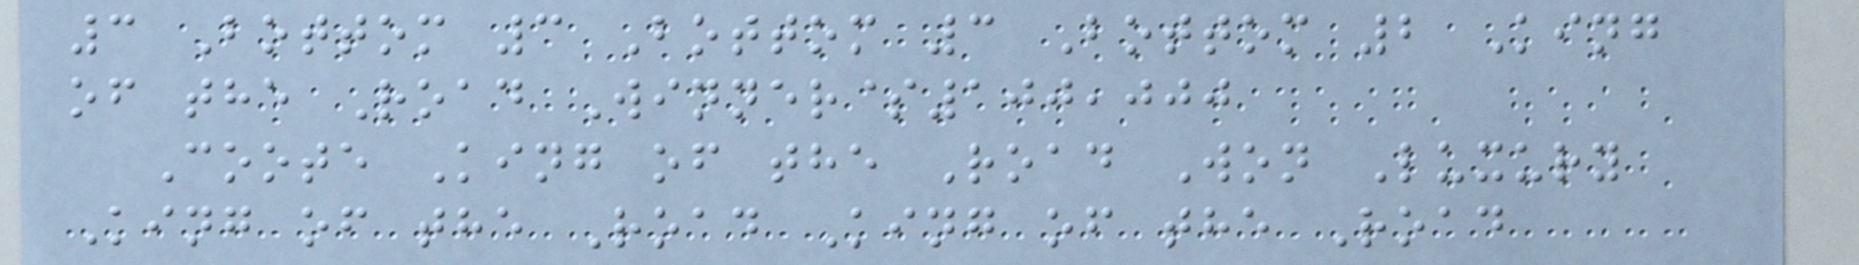3 Bottom 3 Bottom 3 Bottom 2 King
of the Road Winner$100,000
Coote King of the Road Won Luxury
King of the Road King of the Road
